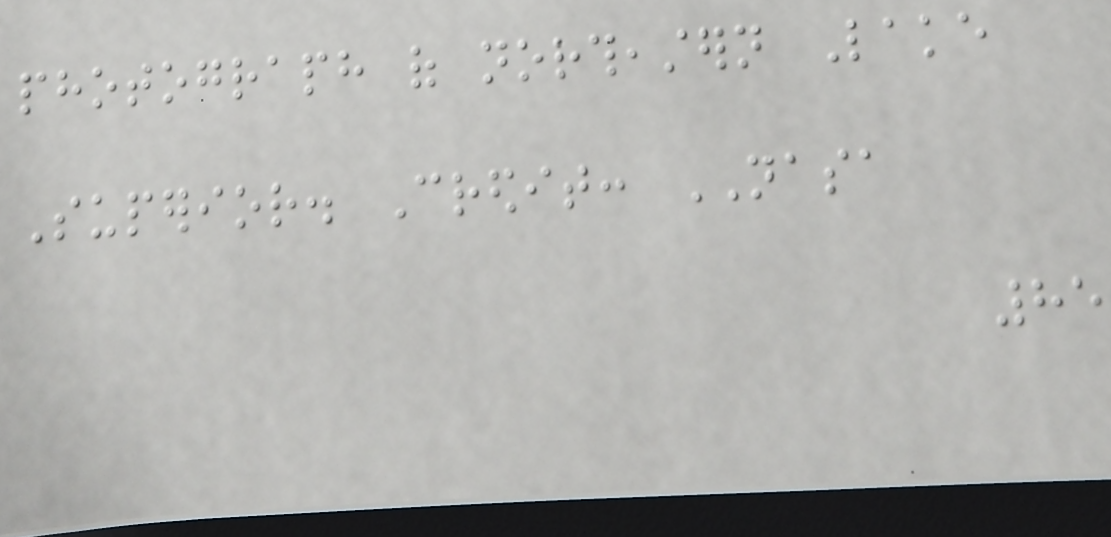photograph of northeastern Lake
Superior. Credit: NASA
85
